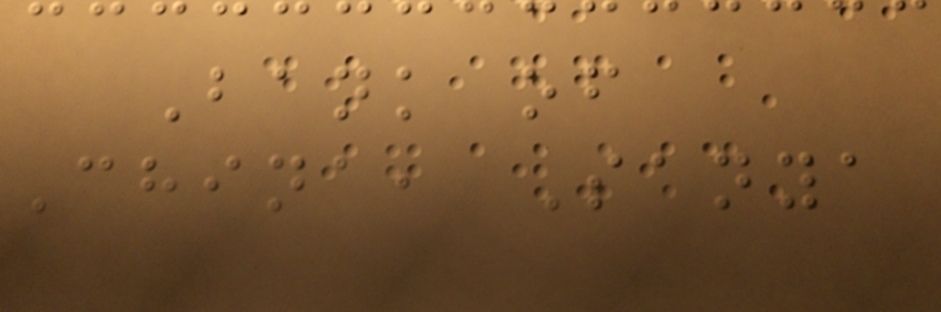Bank of
China, Sanya
